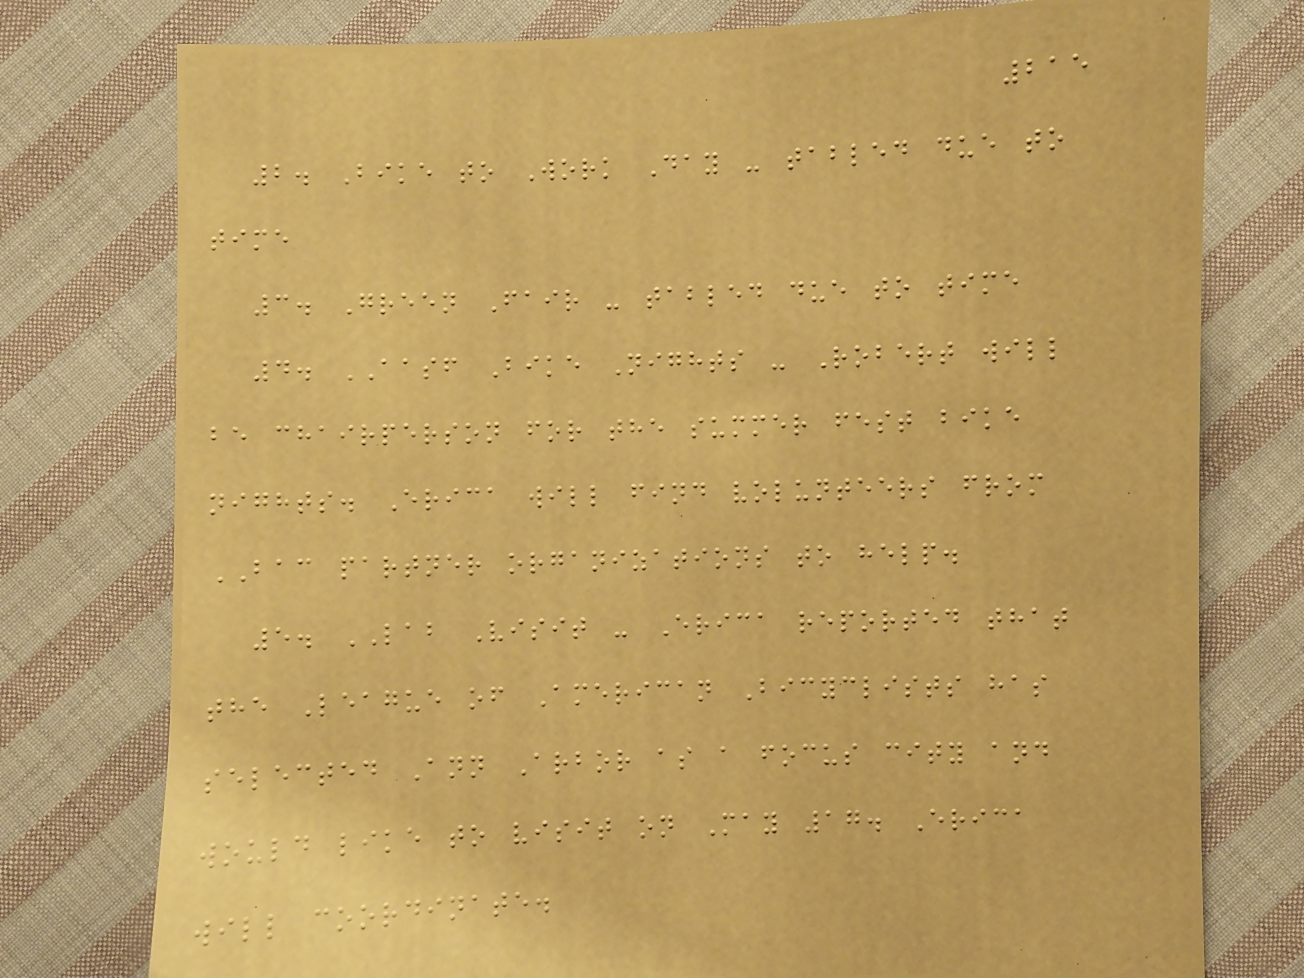215
2. Bike to Work Day - tabled due to
time
3. Green Fair - tabled due to time
4. AASF Bike Nights - Robert will
be chairperson for the summer fest bike
nights. Erica will find volunteers from
BAC partner organizations to help.
5. LAB Visit - Erica reported that
the League of American Bicyclists has
selected Ann Arbor as a focus city and
would like to visit on May 17. Erica
will coordinate.
